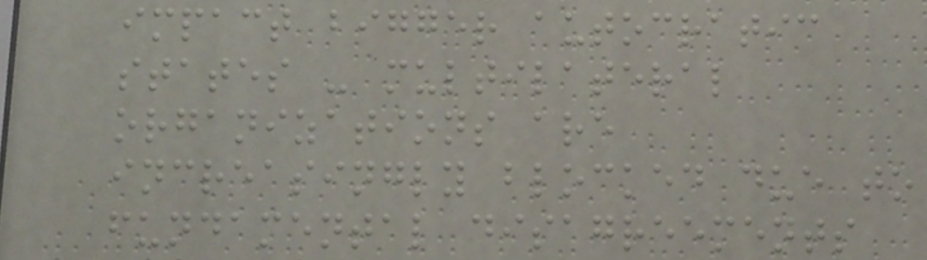impact bigger autocratic
states - multilateral
organizations are
increasingly blocked due to
fundamental disagreements
